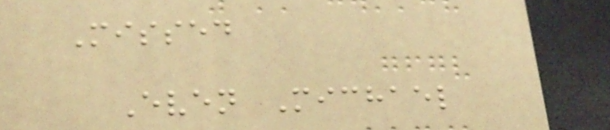Missed
Even Michael
